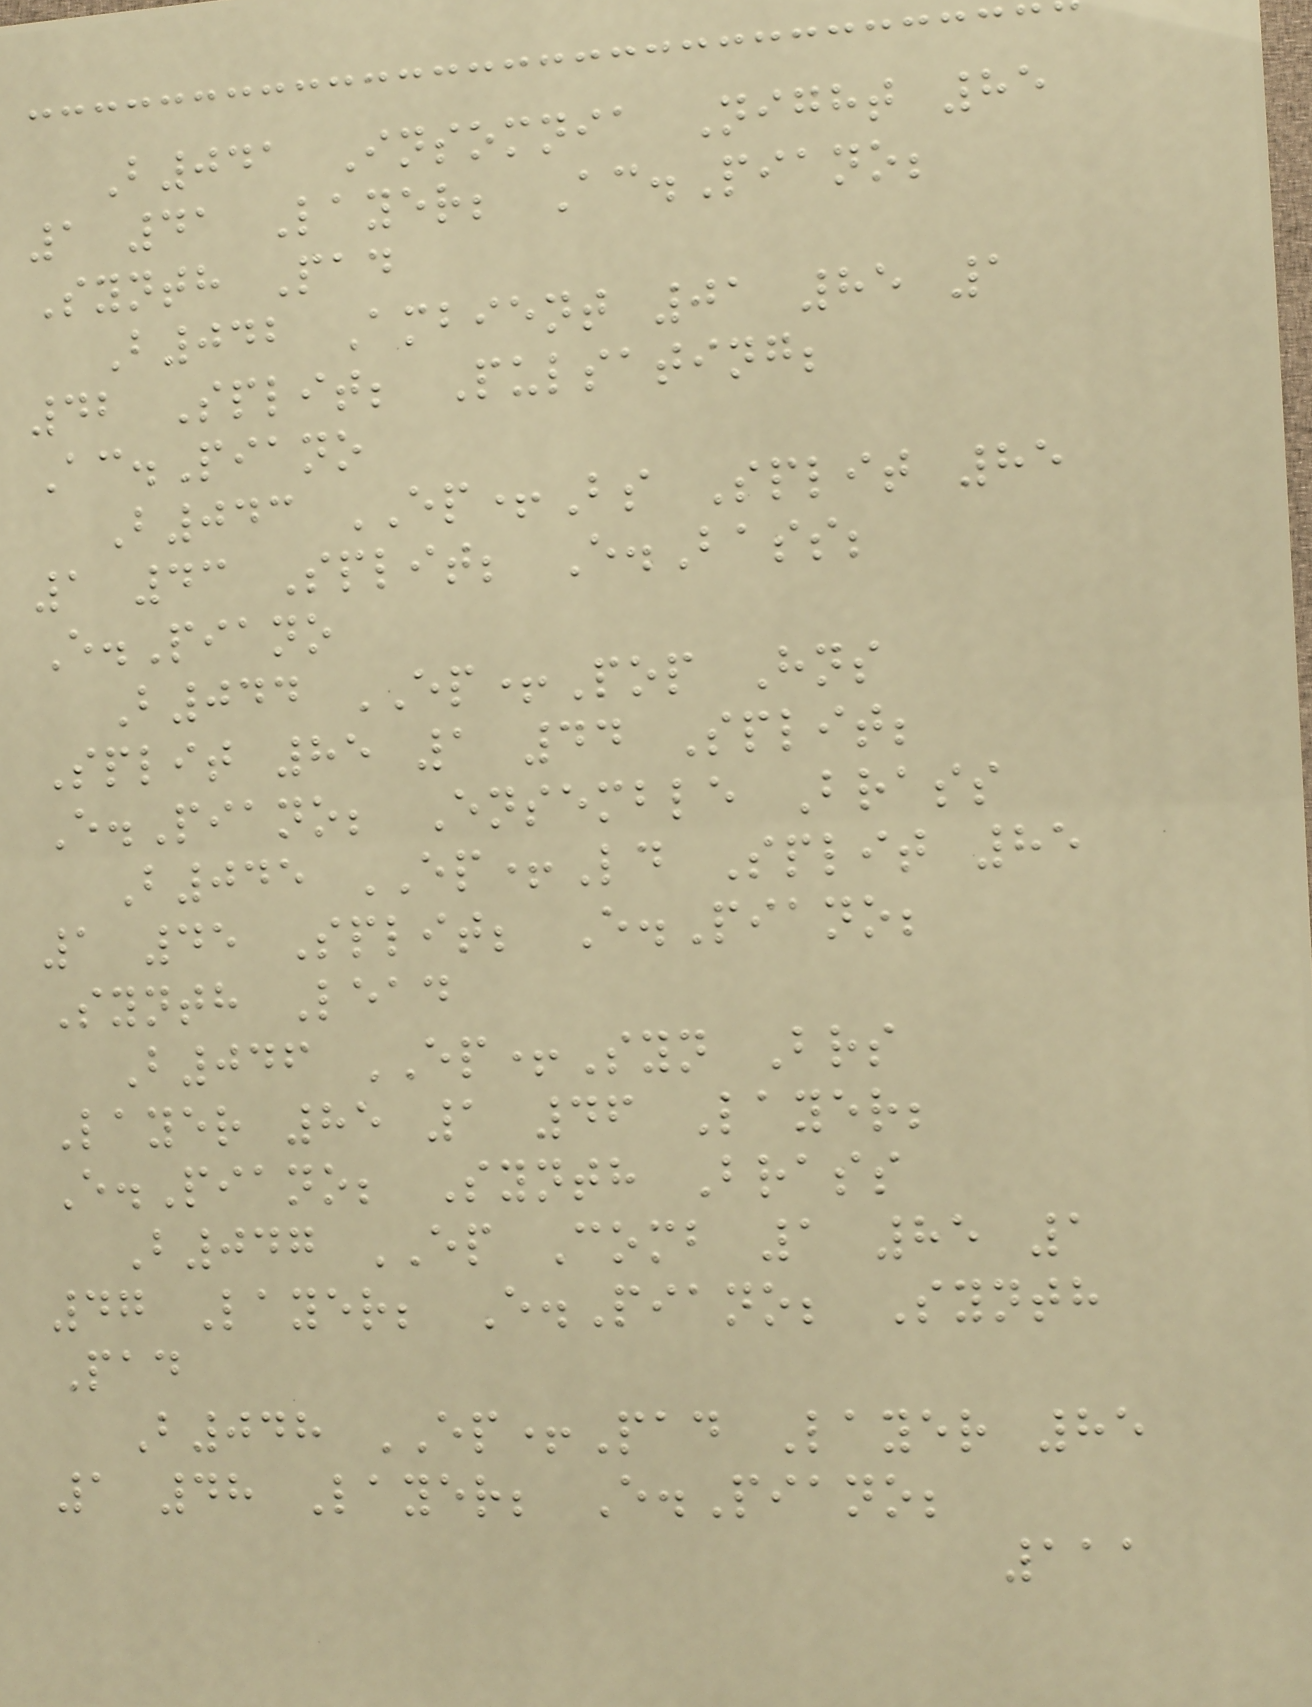B041 Insomnia Night 85
1 41 Layer; Ac.Piano;
Synth Pad
B042 Ambient 01 85 1
42 Split; Pulsating;
Ac.Piano
B043 EP+Bs Split 85
1 43 Split; E.Bass;
E.Piano
B044 EP+Pop Hns
Split 85 1 44 Split;
E.Piano; Ensemble Brass
B045 EP+Ld Split 85
1 45 Split; E.Piano;
Synth Lead
B046 EP+Syn Brs
Layer 85 1 46 Layer;
E.Piano; Synth Brass
B047 EP Comb 1 85 1
47 Layer; E.Piano; Synth
Pad
B048 EP+Pad Layer 85
1 48 Layer; E.Piano;
111
